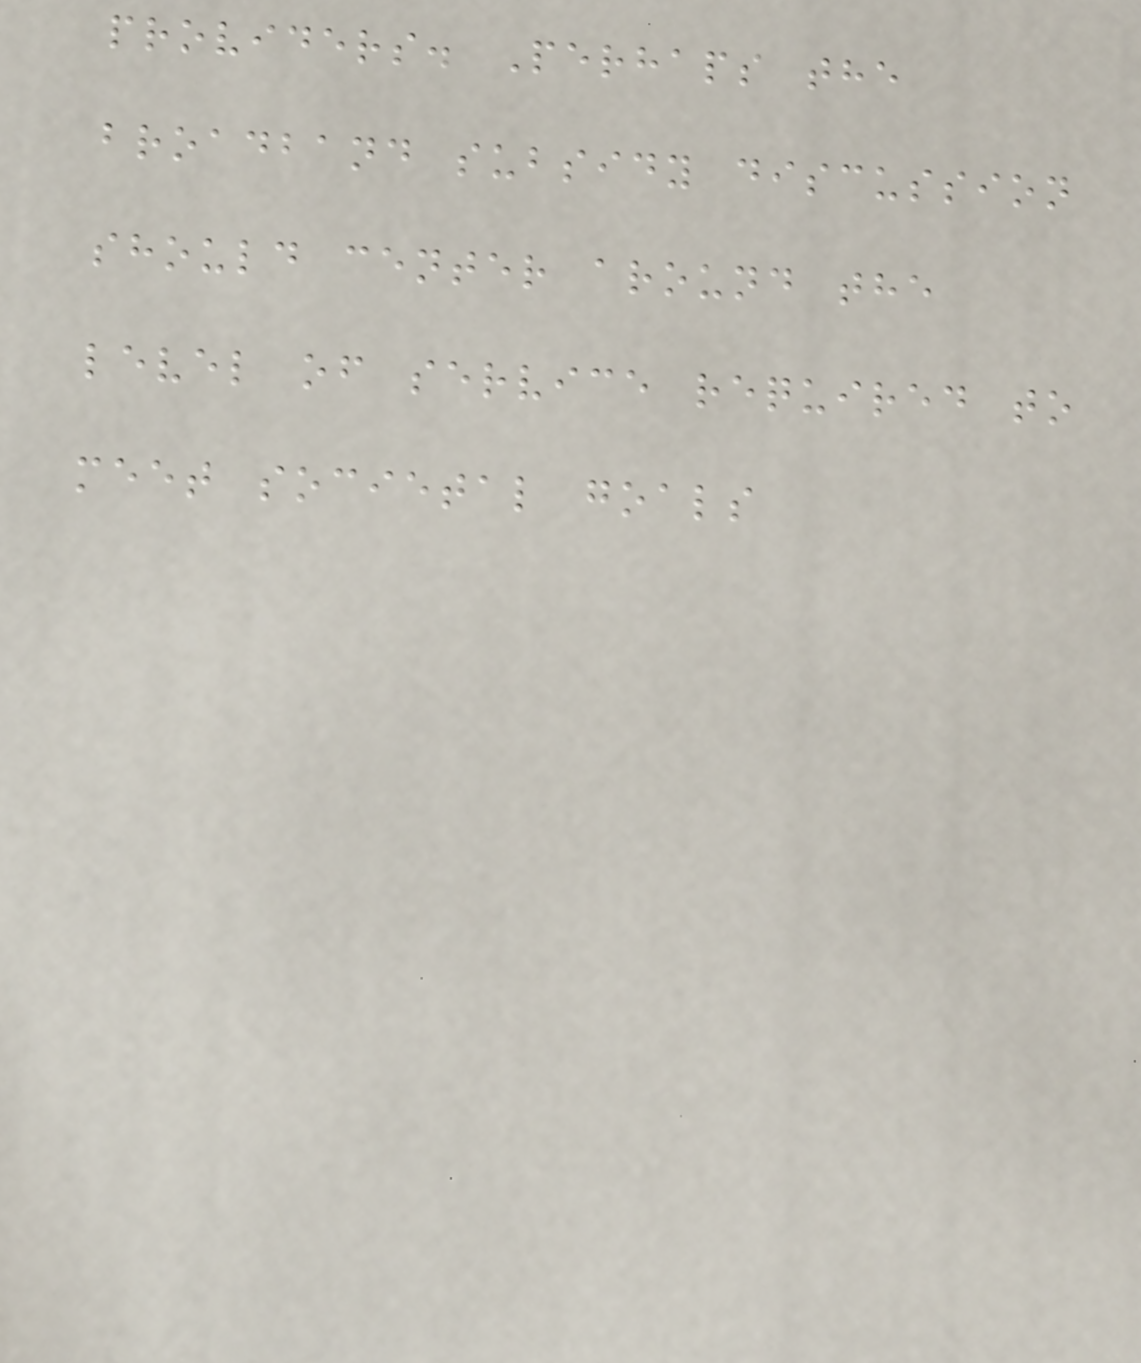providers. Perhaps the
broadband subsidy discussion
should center around the
level of service required to
meet societal goals
